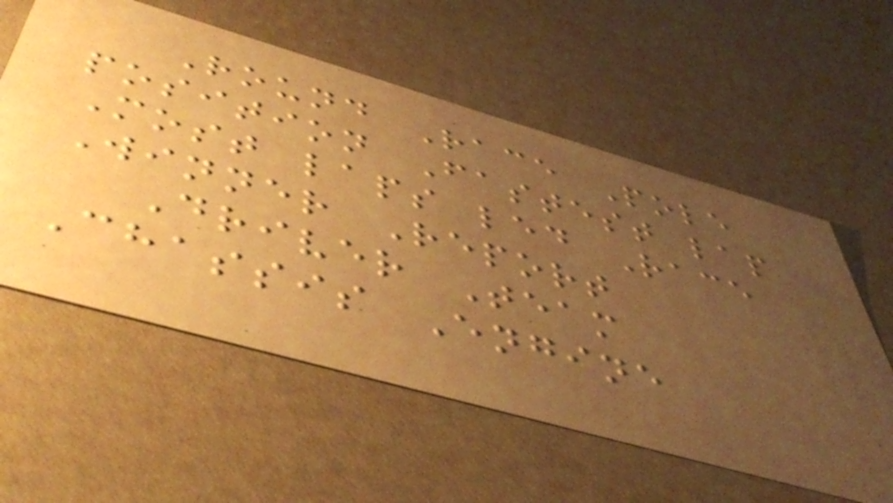Round Race Pole
position Fastest lap
Most laps led Race
Winner Report
Driver Team
Chassis Engine
